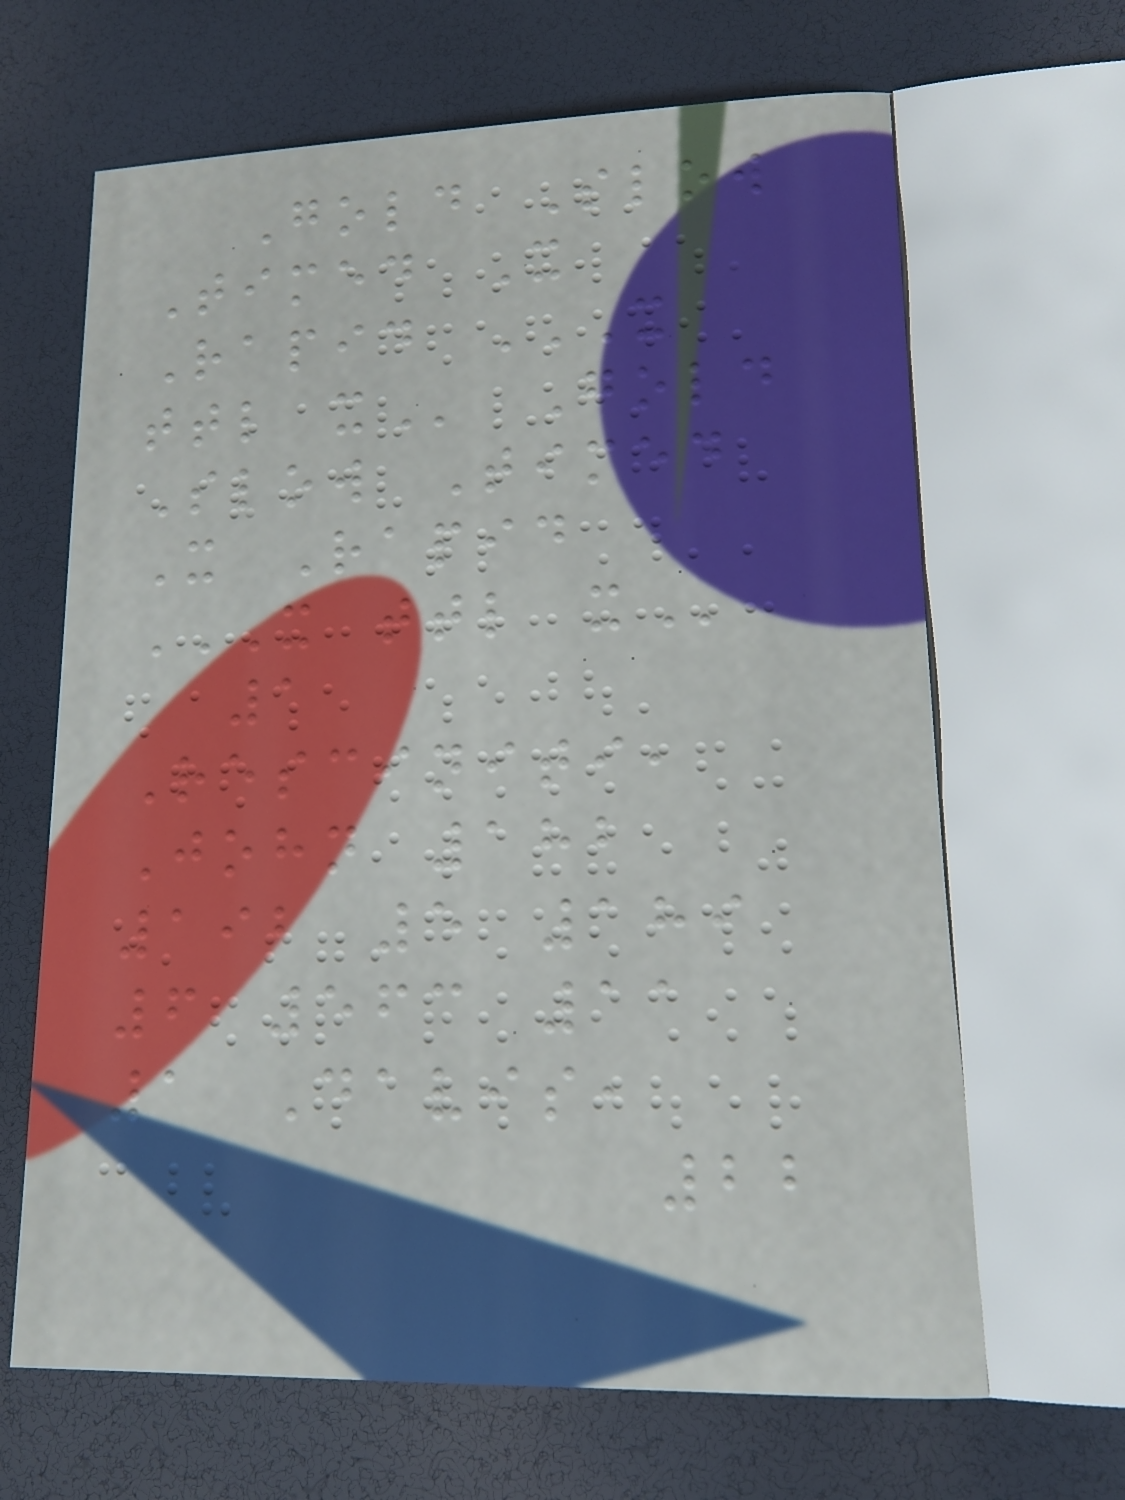Gold Slow
Timed X
Rapid X
TTL X Gold
Slow Timed
X Rapid
X TTL X
1
Resciniti,
John 182
192 5 189
6 563 11
1 Davis,
22
